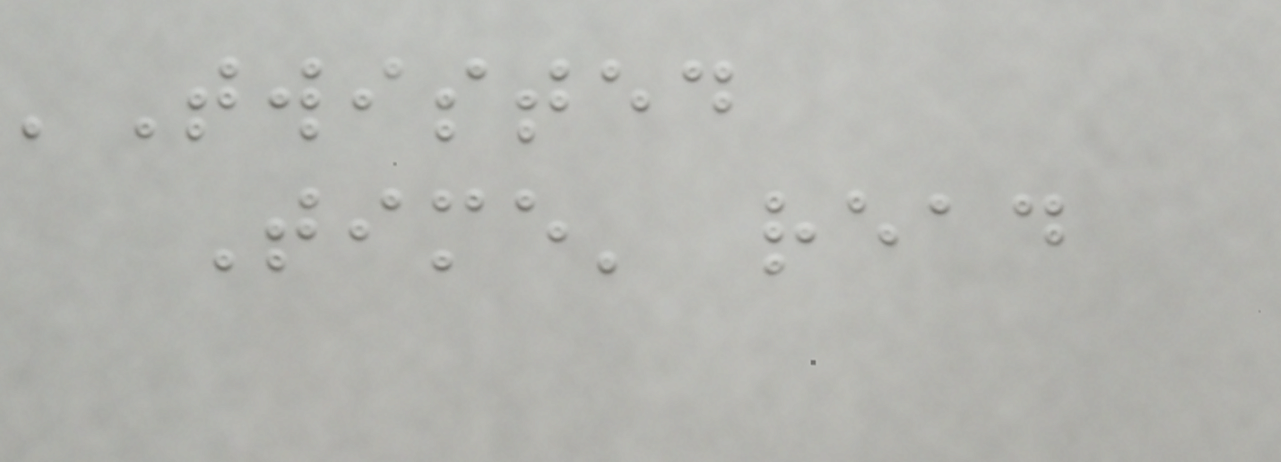'Twisted
Time' read
